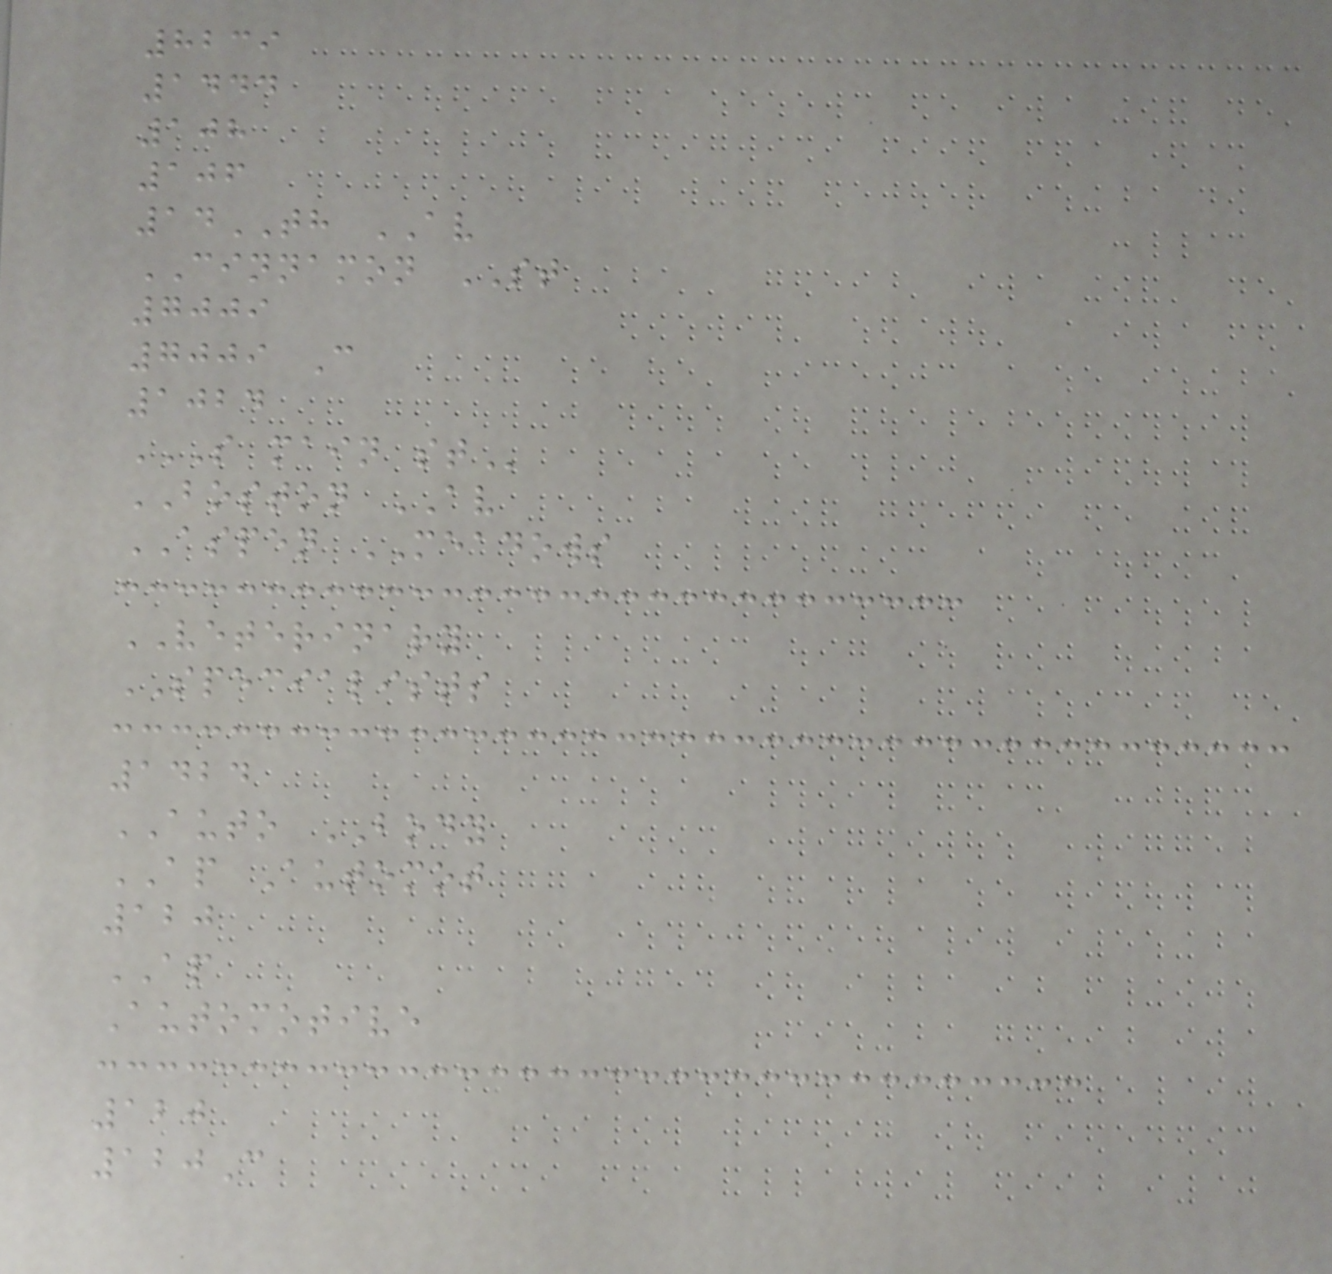8239
1444
108
106
14TH AV
CINNAMON ST
7009
7009 C
1024
S MAIN ST
BOSTON AV
ASPEN MEADOWS
VETERINARY
SPECIALISTS
1424
AUTO BODY
AP Automot
120
AP
Automotive
120
120C
